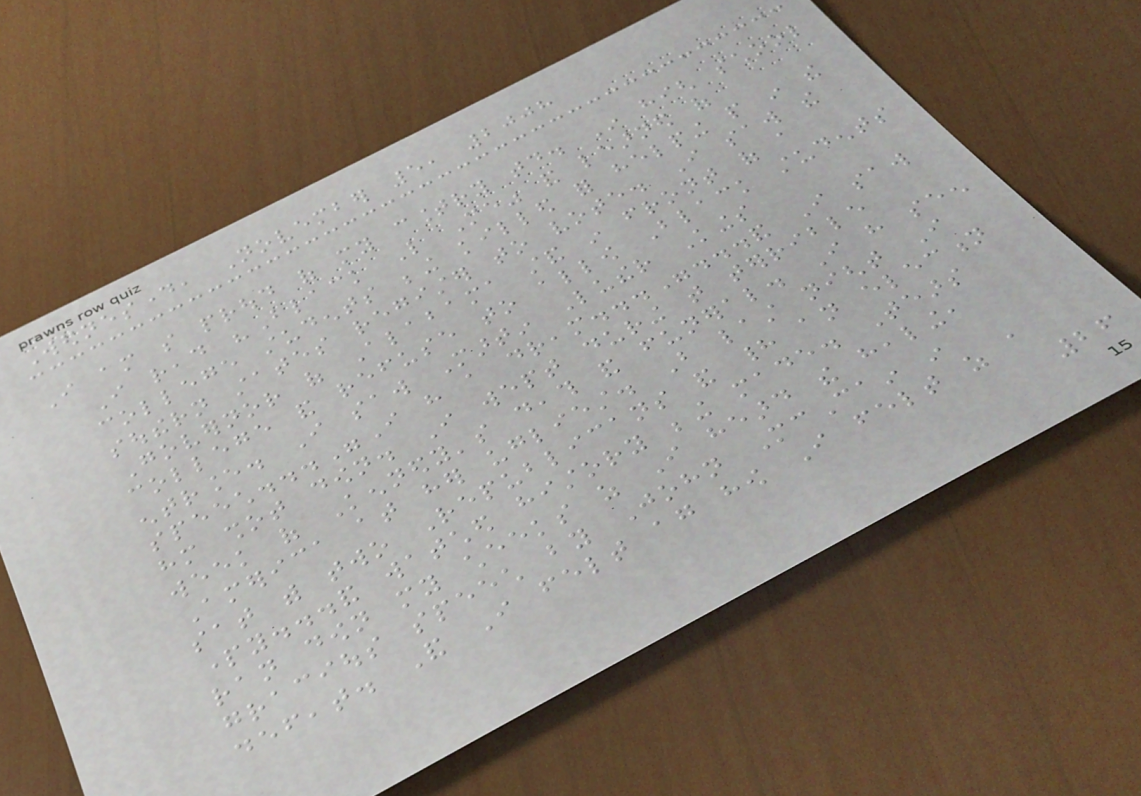Wednesday, November 5, 2008
I am so proud of my country today. In high school
I read "Black Like Me" and learned of
college students being killed for helping people in the
southern states register to vote. I saw the
Governor of Alabama stand in front of a
college and refuse to allow Black students
entrance. I saw Martin Luther Kings
speech..."I have a dream..."...and I saw
him shot down. I wept during that terrible
week of Kennedy's death and funeral. I have seen
America at her ugliest. But last night I
sat with two Republicans and had an election
party...and watched history being made. Tears
ran down my cheeks as I heard the healing,
gracious speech by John McCain in
defeat. And I felt again how I felt as a
26
